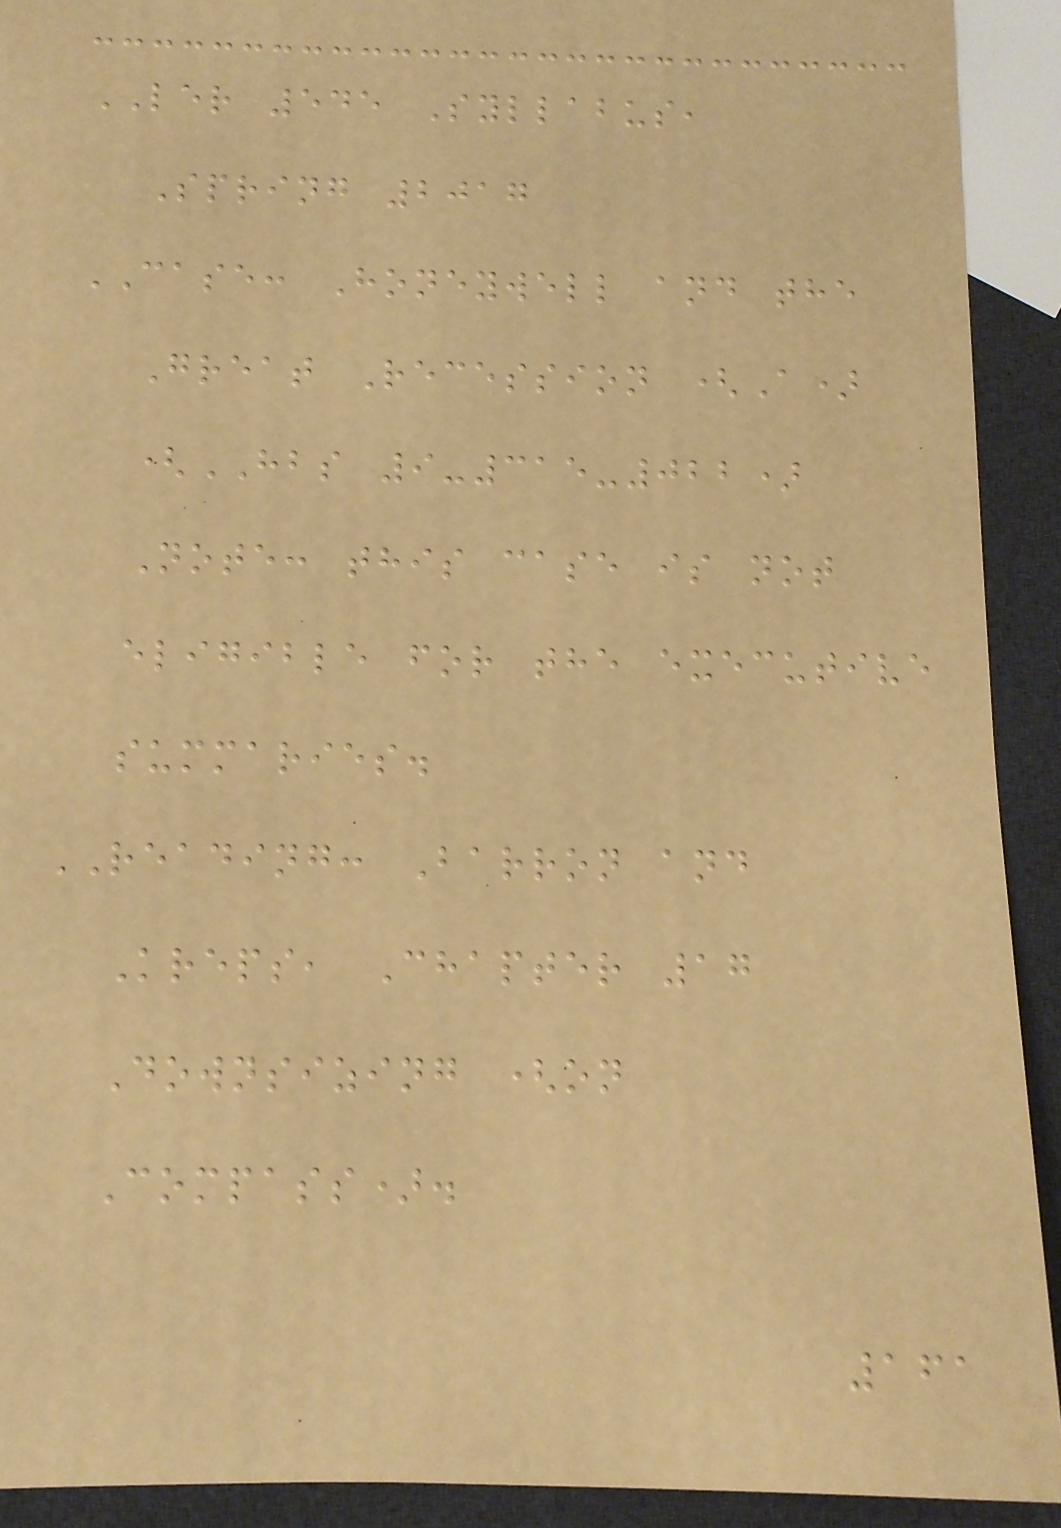LER 545 Syllabus,
Spring 2017
CASE: Honeywell and the
Great Recession (A)
(HBS 9-315-022)
Note: this case is not
eligible for the executive
summaries.
READING: Barron and
Kreps, Chapter 17
Downsizing (on
Compass).
161
